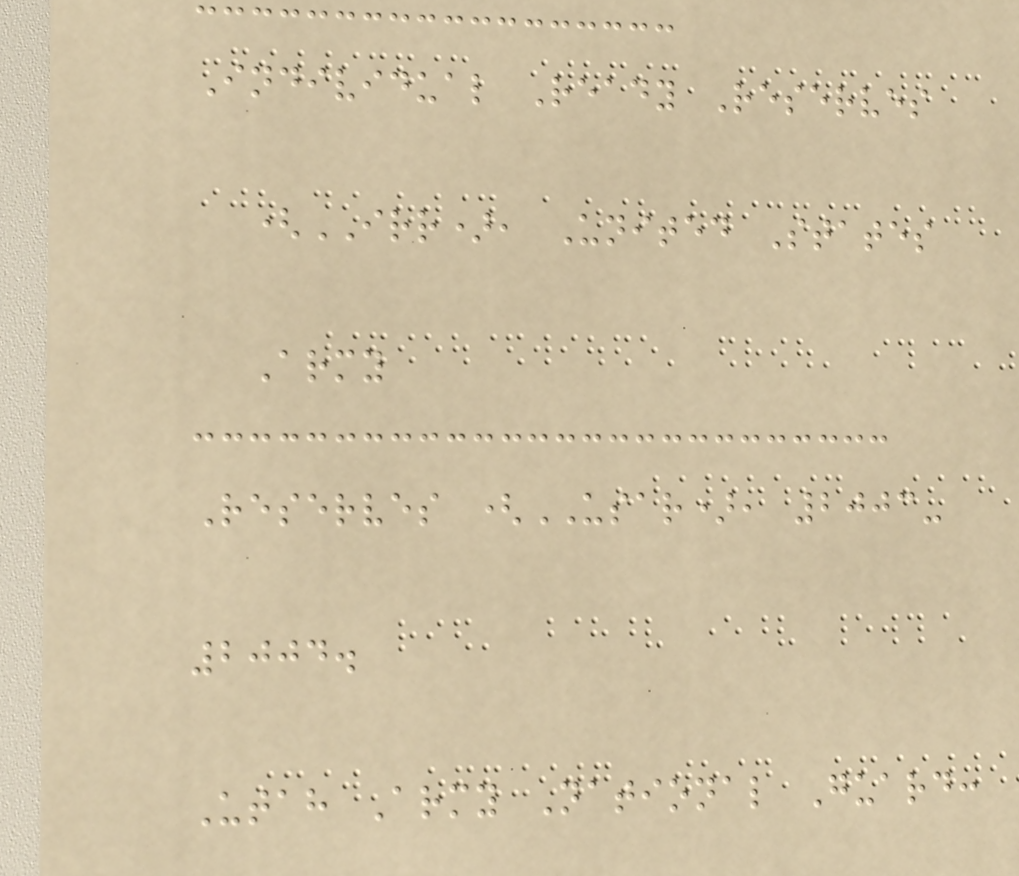Individual Ready Reserves
(IRR), United States
Army
Reserves (USAR), 2003-
2004.
Utah Army National Guard:
